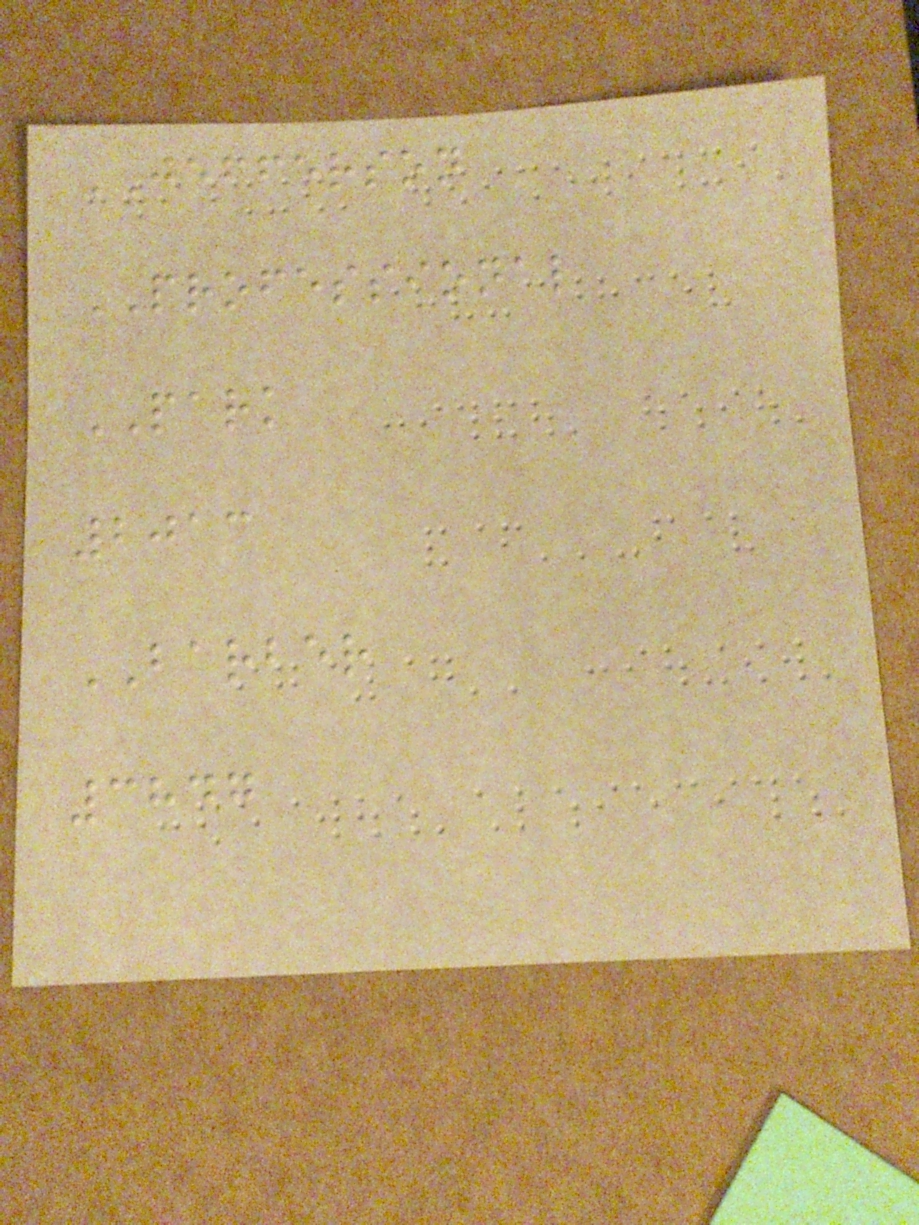JEFFERSON
PROFESSIONAL
PARK
2013
BARBER
3847
